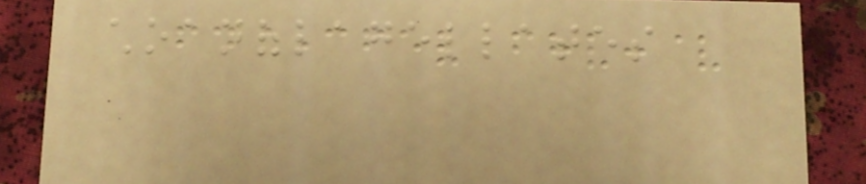choanoflagellates
